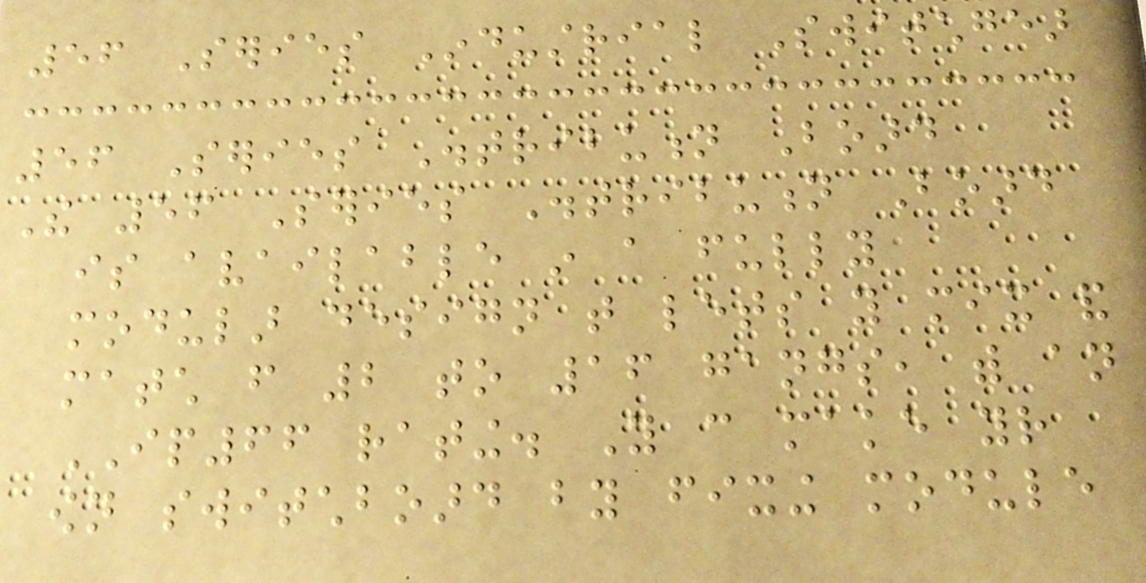56 Series Industrial Switchgear
56 Series Distribution Board
The 56 Series Distribution Board
is available in a fully
modular design that lets you mix and
match from 2 to 16 gangs, with an
IP66 rating. You can make your
own switchboard by fixing module
